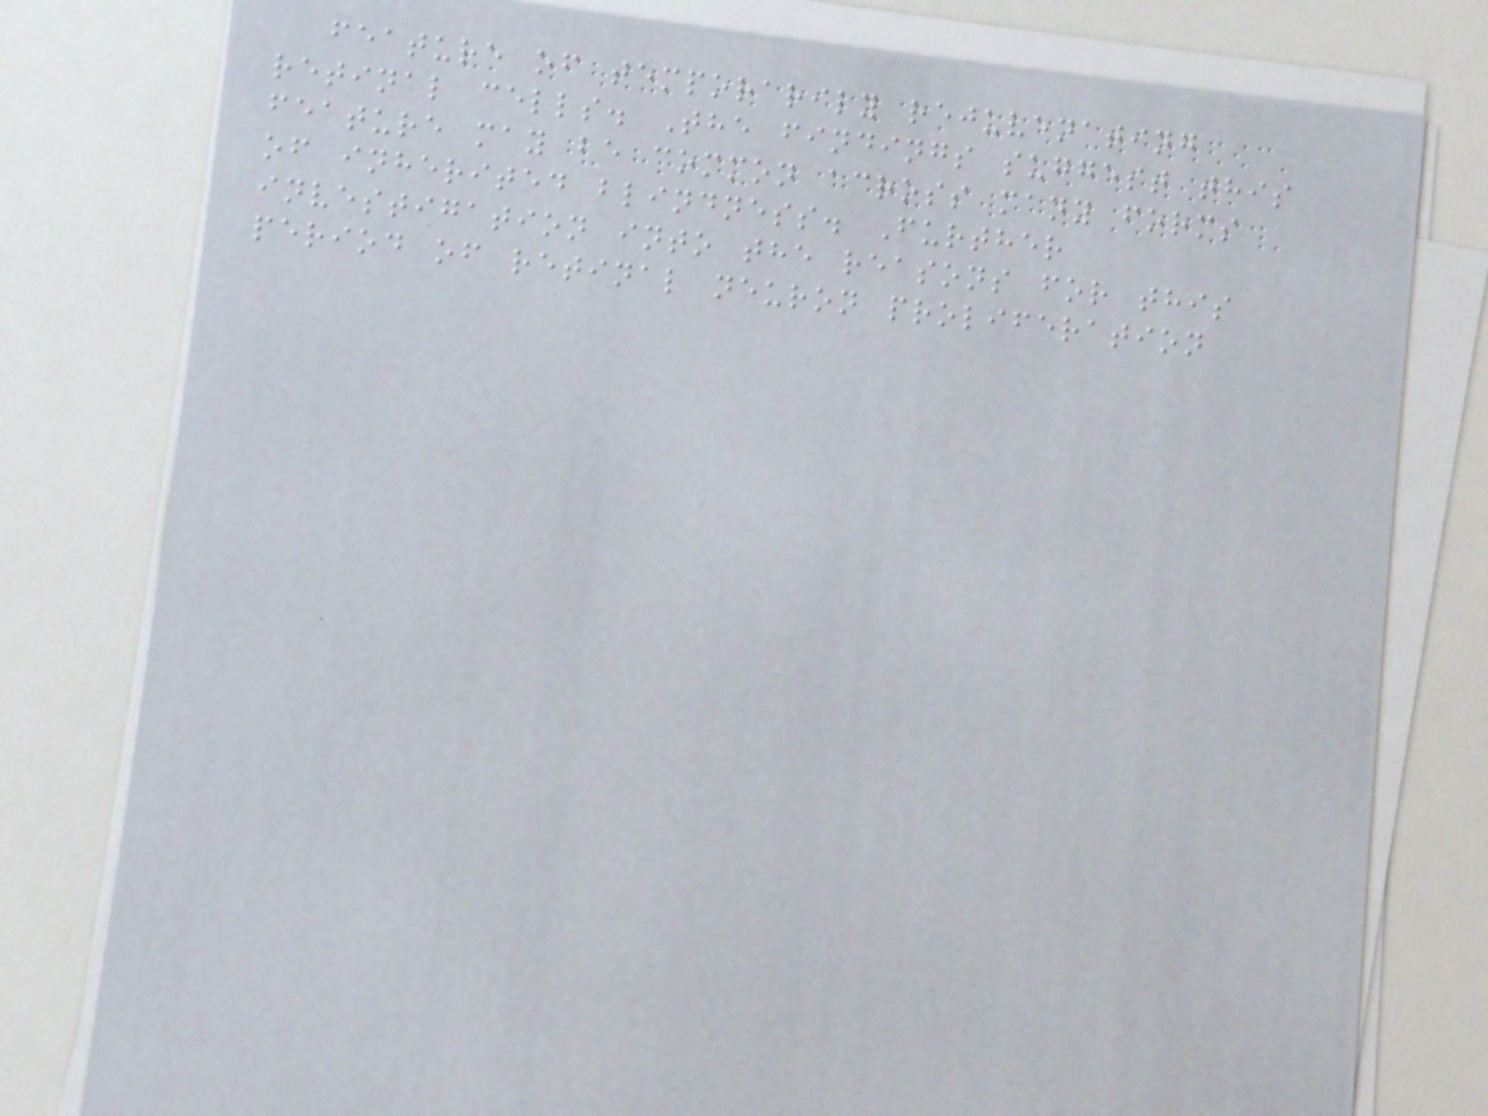feature of temporarily rejuvenating
retinal cells. The findings suggest this
feature may be common across many forms
of inherited blindness. Further
investigation into the reasons for this
period of retinal neuron proliferation
